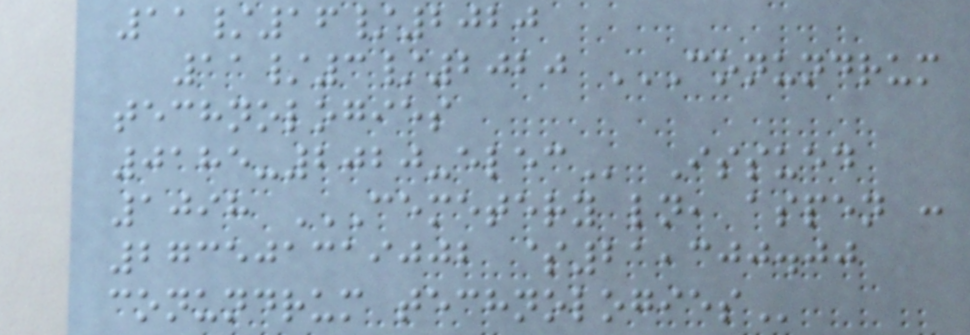11/16/2020
11/3/2020 CONUNDRUM
TECHNOLOGIES
0185-2020-ELEC Issued
1098 CEMETERY LN, ASPEN :
273501319002 $21,300.00
CONUNDRUM TECHNOLOGIES
